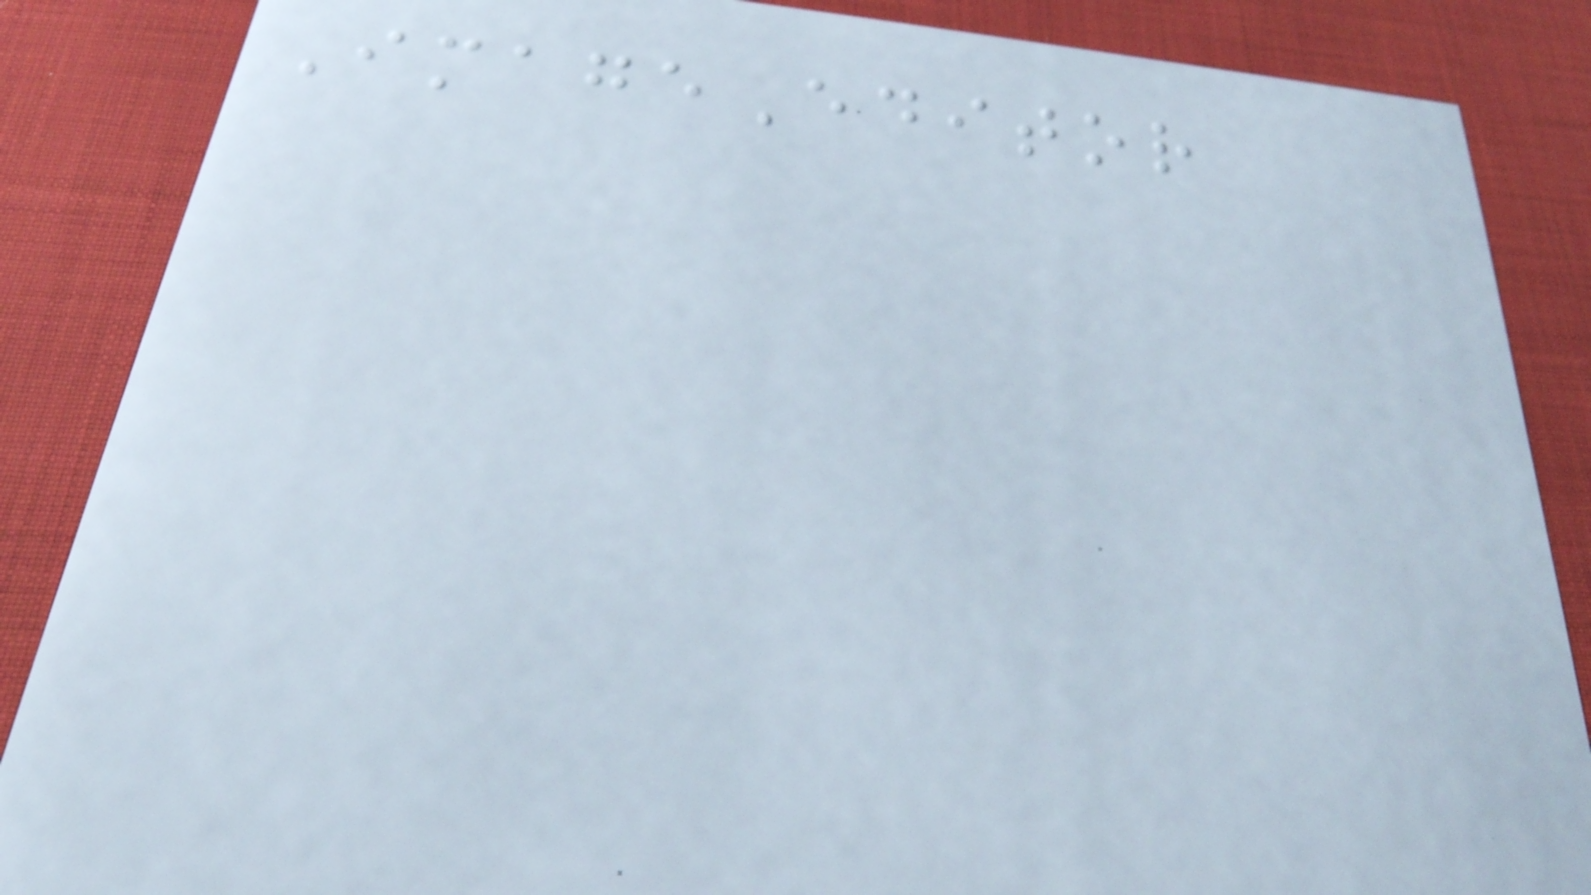ImageEditor
